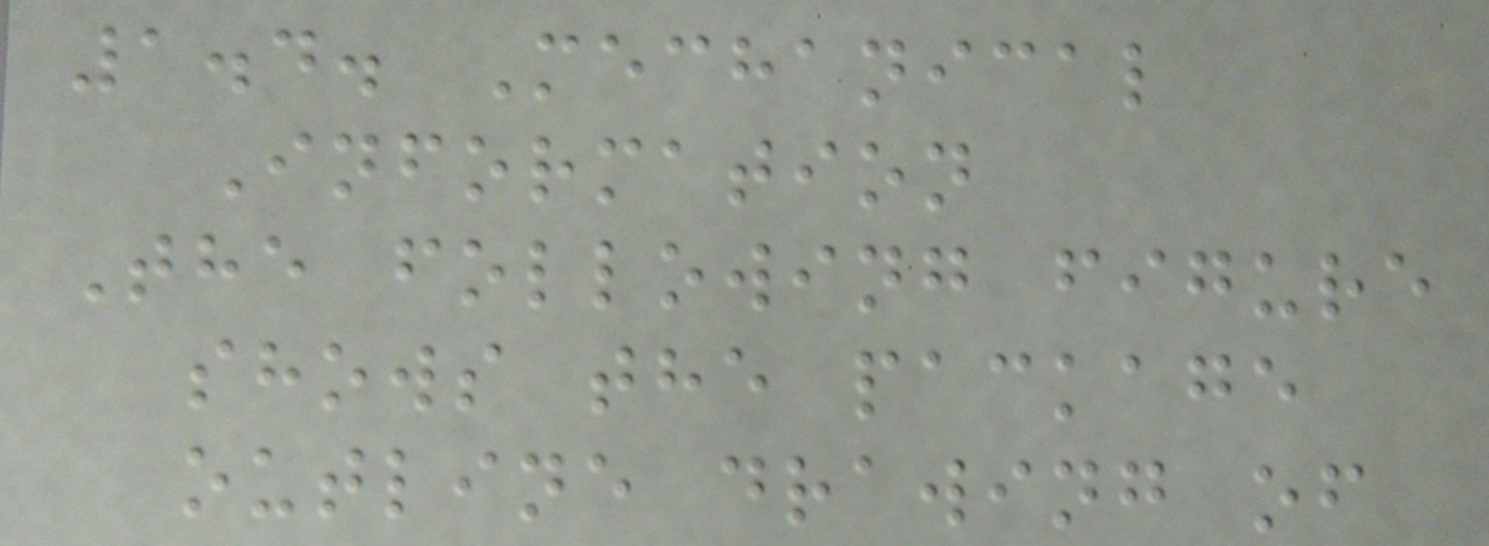1.4. Mechanical
Information
The following figure
shows the package
outline drawing of
